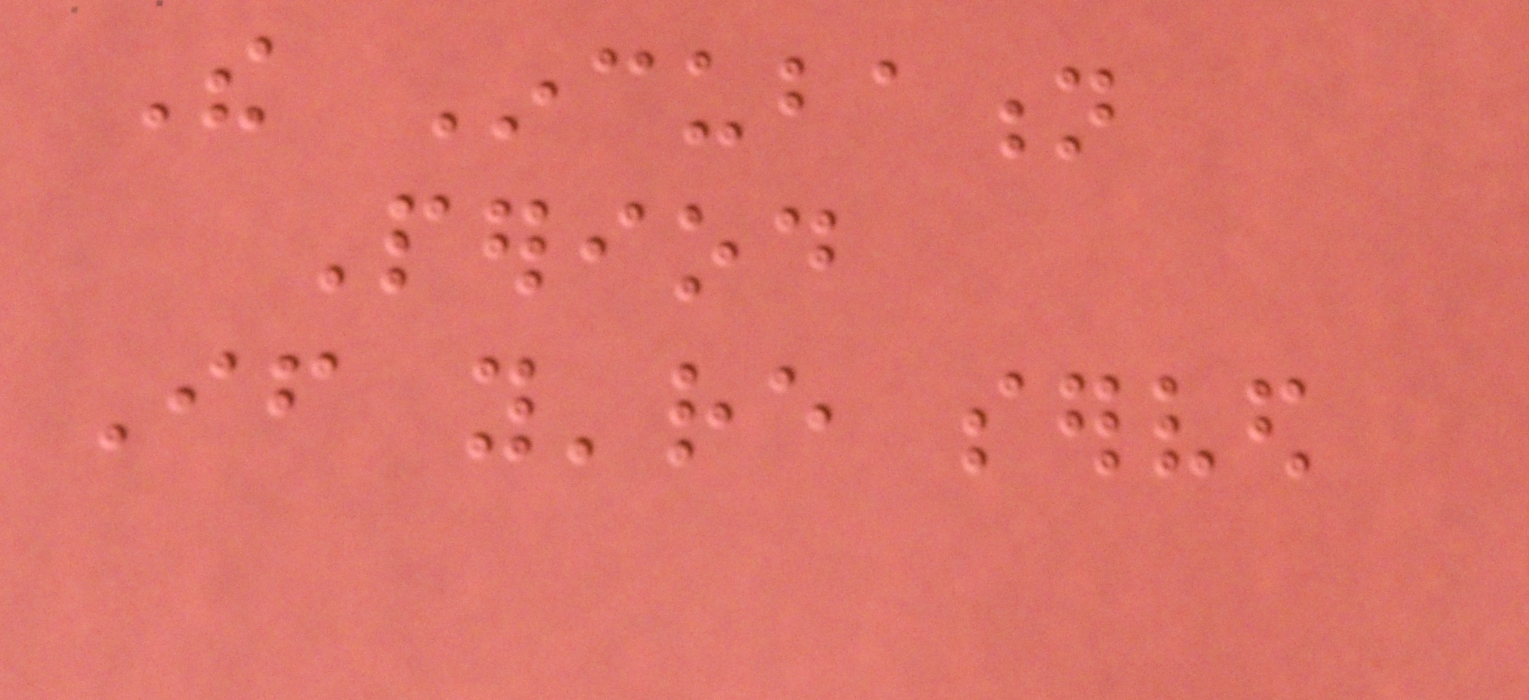The Incubation
Period
If you're served
